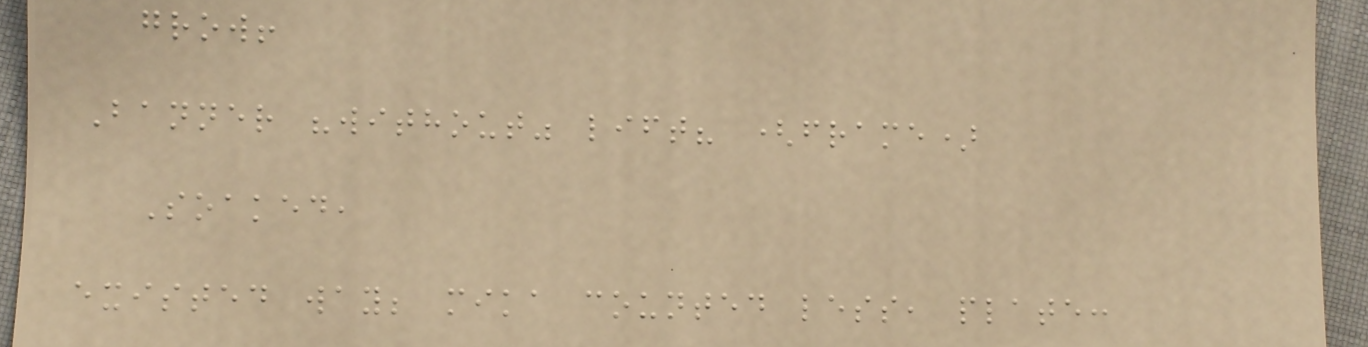grow!
Banner "without" lift? (frame)
Soaked,
existed way; mika counted less, plate:
